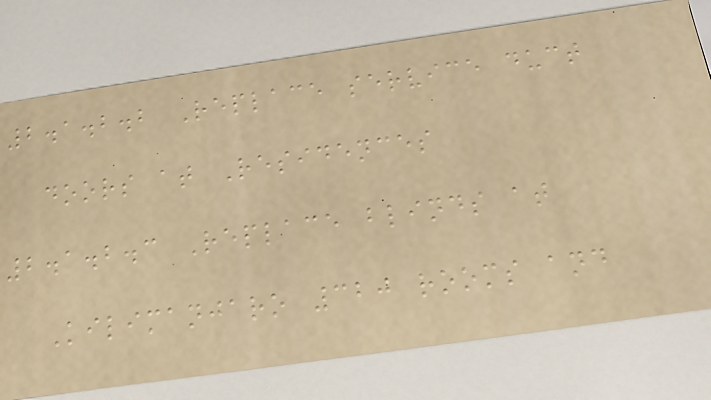2.1.2.2 Replace service duct
doors at Residences
2.1.2.3 Replace blinds at
Kilimanjaro 320 rooms and
